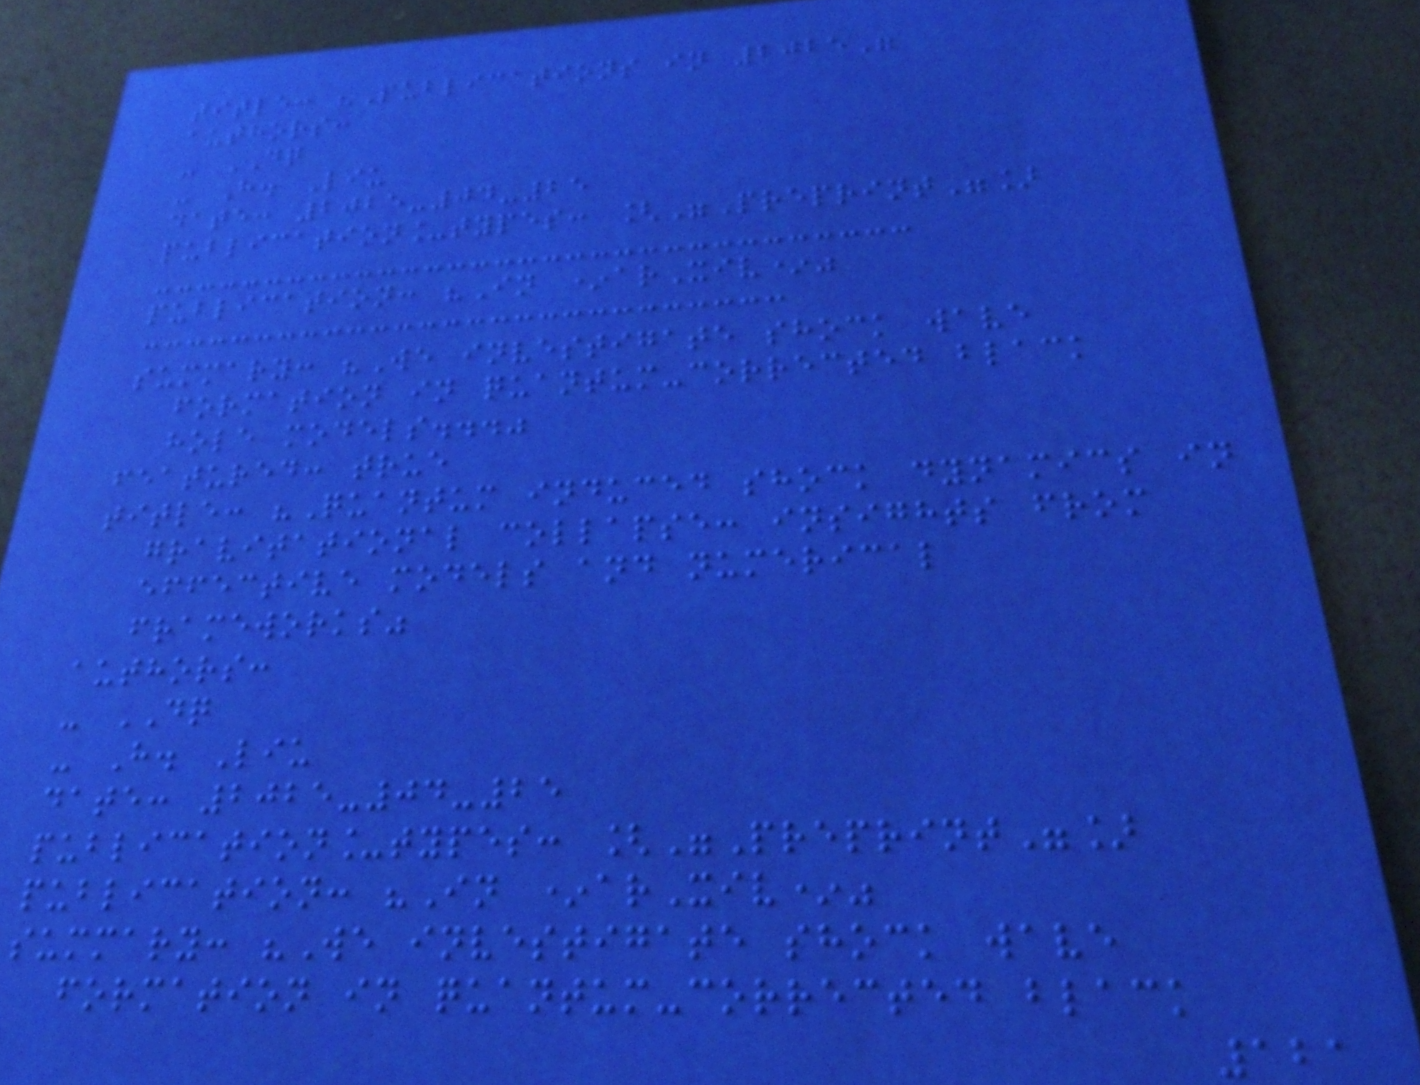title: "Publications in 2025"
authors:
- DQ
- H. Liu
date: 2025-04-25
publication_types: ["Preprint"]
publication: "In *arXiv*"
summary: "We investigate shock wave
formation in quantum-corrected black
hole models..."
featured: true
title: "Quantum induced shock dynamics in
gravitational collapse: insights from
effective models and numerical
frameworks"
authors:
- DQ
- H. Liu
date: 2025-04-25
publication_types: ["Preprint"]
publication: "In *arXiv*"
summary: "We investigate shock wave
formation in quantum-corrected black
121
